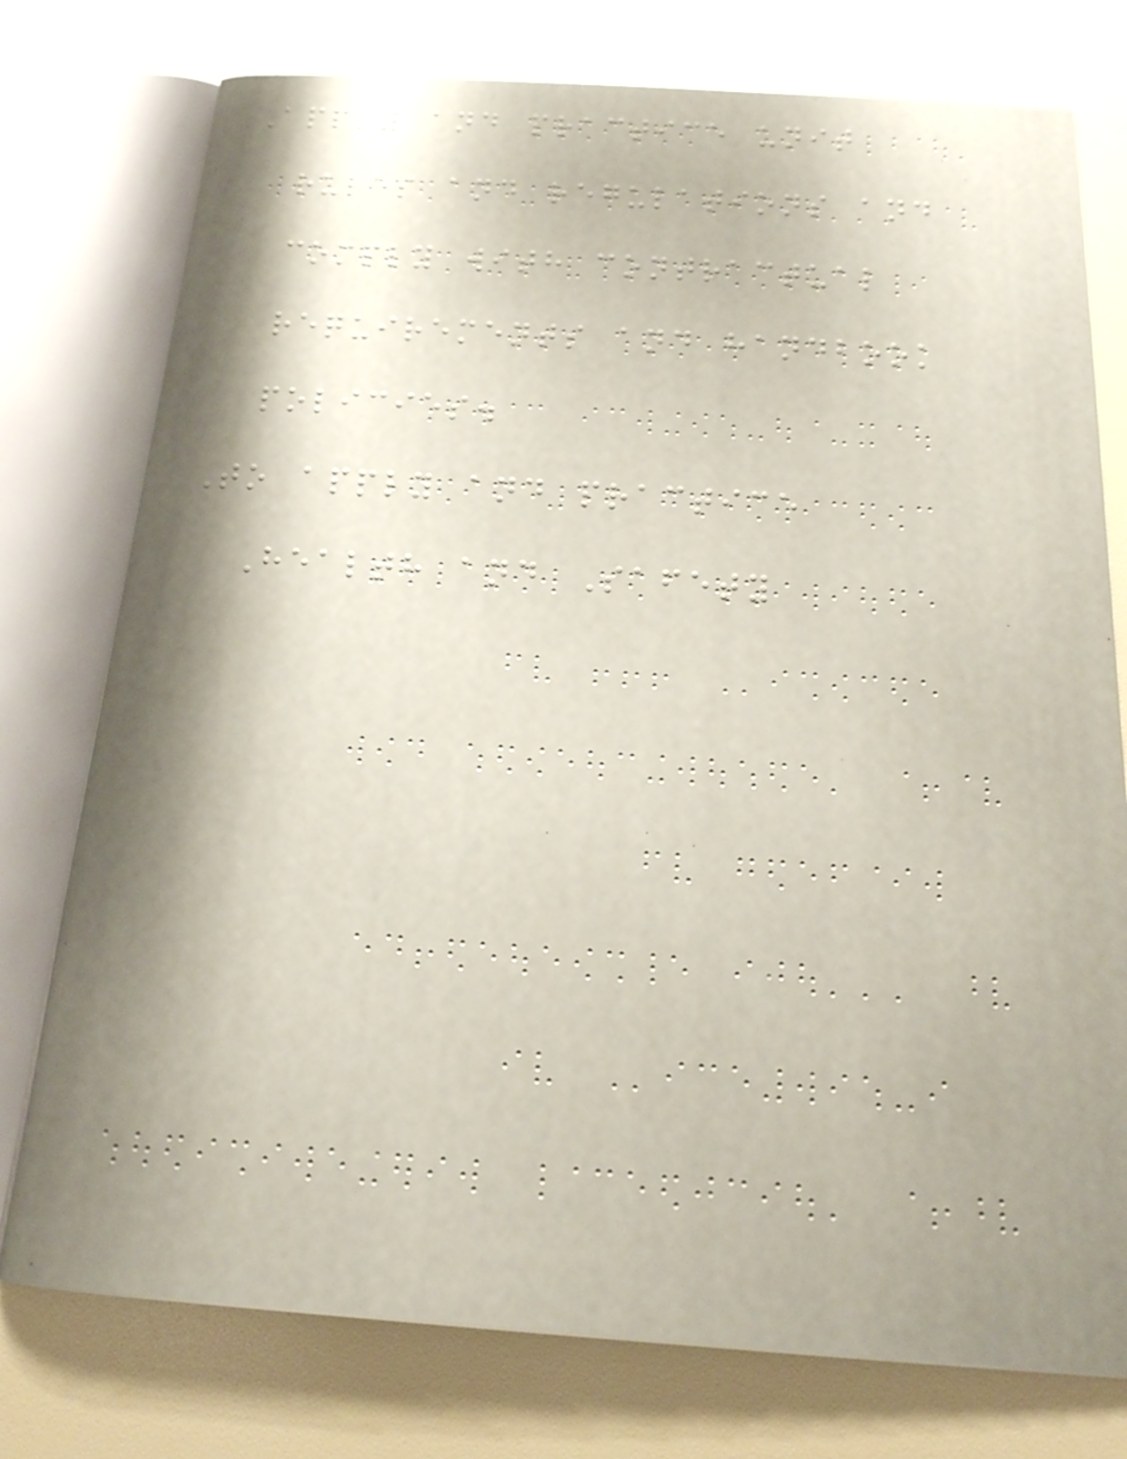Apply and practice unit
rules and regulations and
comply with contractual
requirements and handbook
policies.
To apply and practice
Health and Safety
